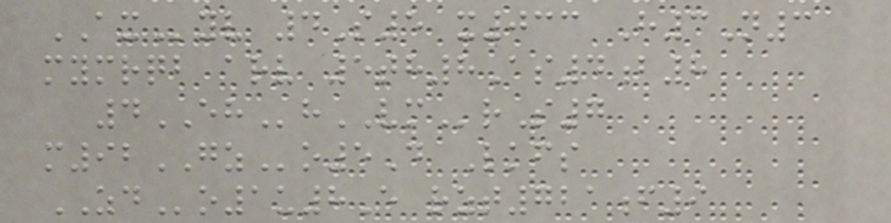AXyv 4S5 x033 H3N3
mymrqb arv 5th8As4b8
4EHhVMrS7
m92GZo5D Lkfs
ZDo1u8E rzt721f9
